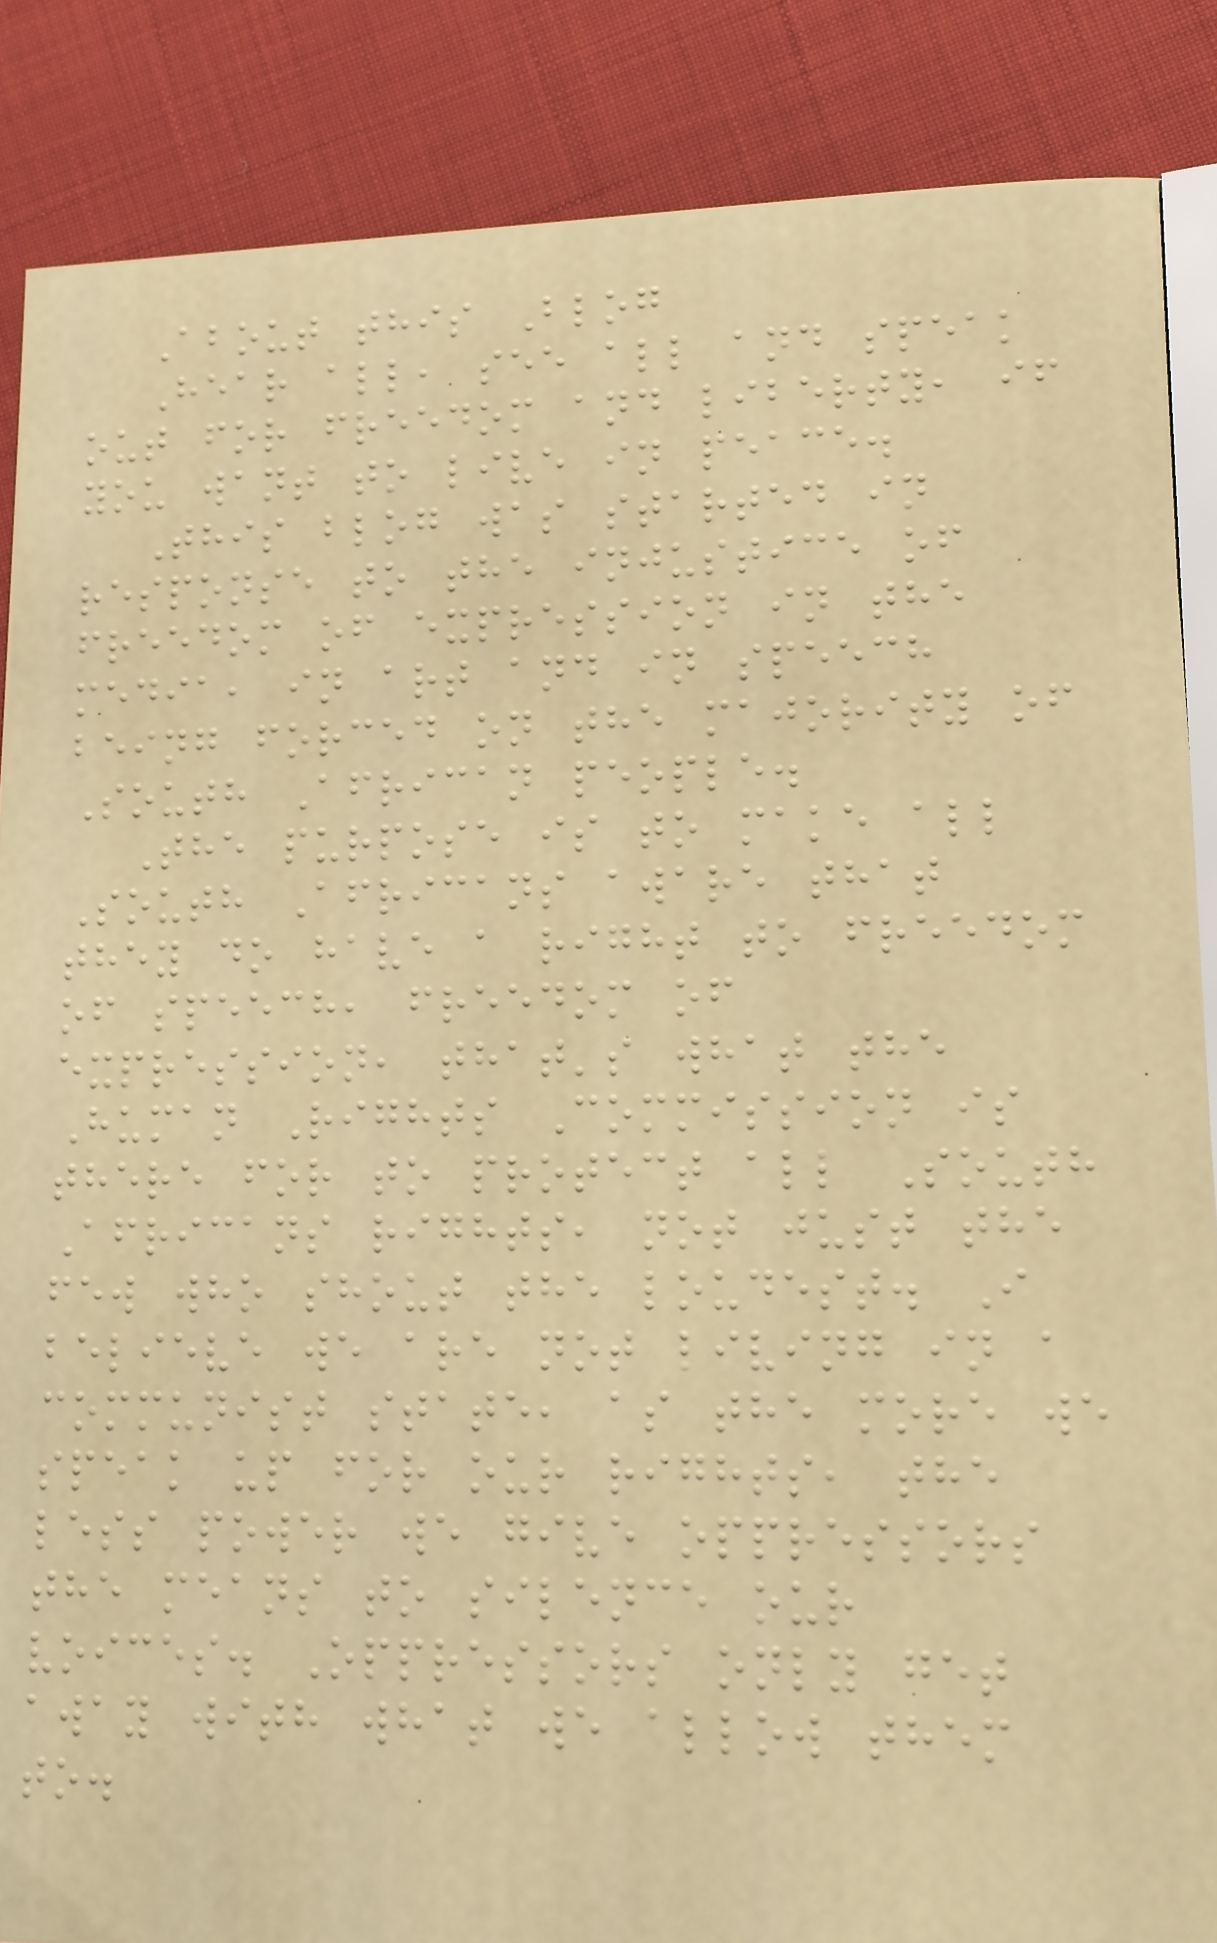About this Blog
Hear all, see all and speak
out for freedom and liberty, if
you want to live in peace.
This blog was started in
response to the injustice of
freedom of expression in the
media, in art and in speech
being forced on the majority of
South African people.
The purpose is to make all
South Africans aware that
they do have a right to freedom
of speech, freedom of
expression, that's what the
Human Rights Commission is
there for to protect all South
Africans rights, not just the
few who shout the loudest. I
believe we are not living in a
communist state, as the more we
speak up for our rights, the
less power we give oppressors
the means to silence our
voices. Oppressors only get
away with what we allow them
to.
